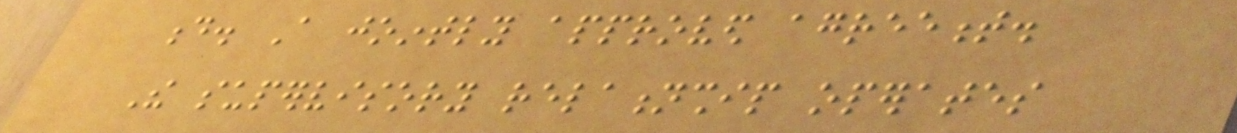d. A jointly approved agreement.
The supervisory relationship operates
